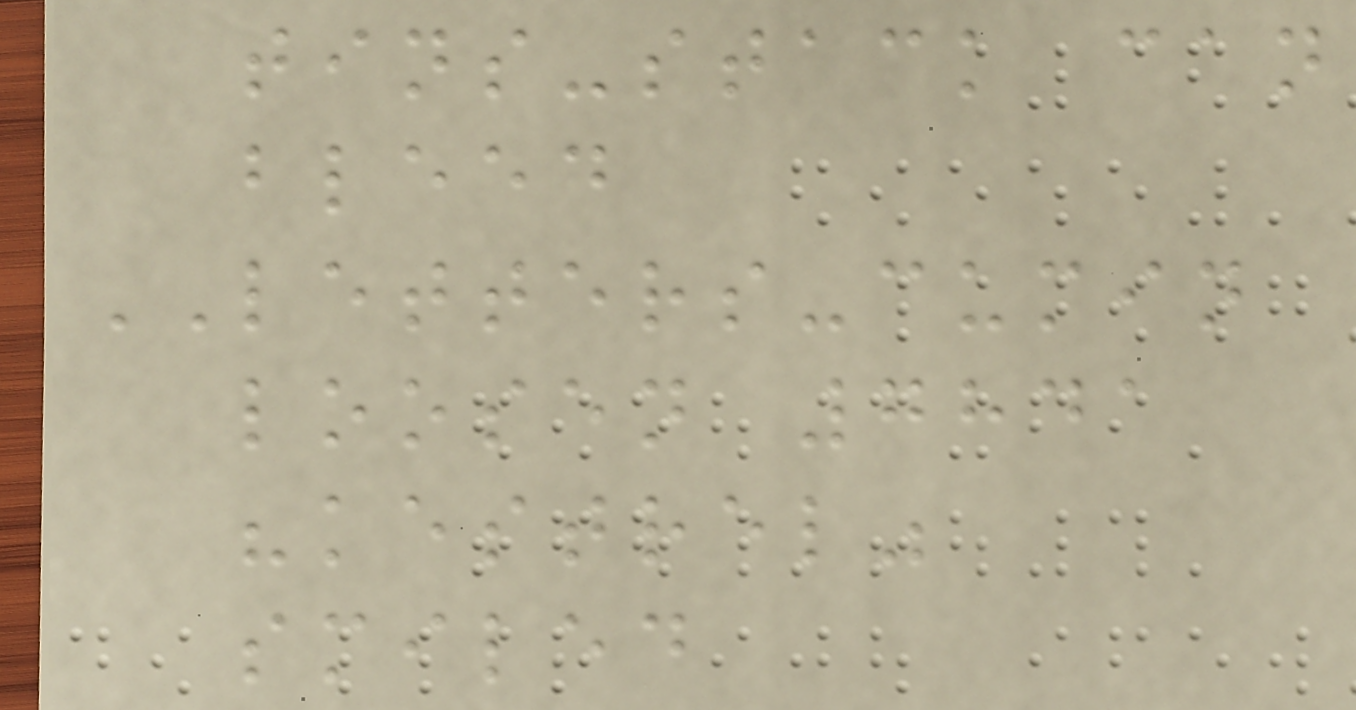tins-stack can
bleed
LETTERS-cumin
loosen 7841
"kestrel"
smiled
